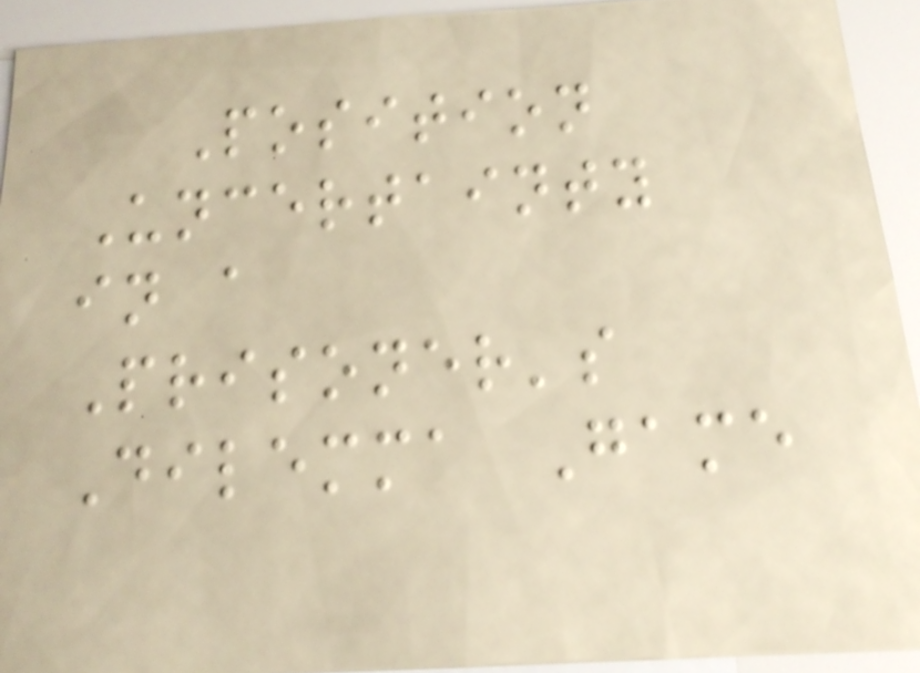Position
Uncertainty
in a
Prisoner's
Dilemma Game
